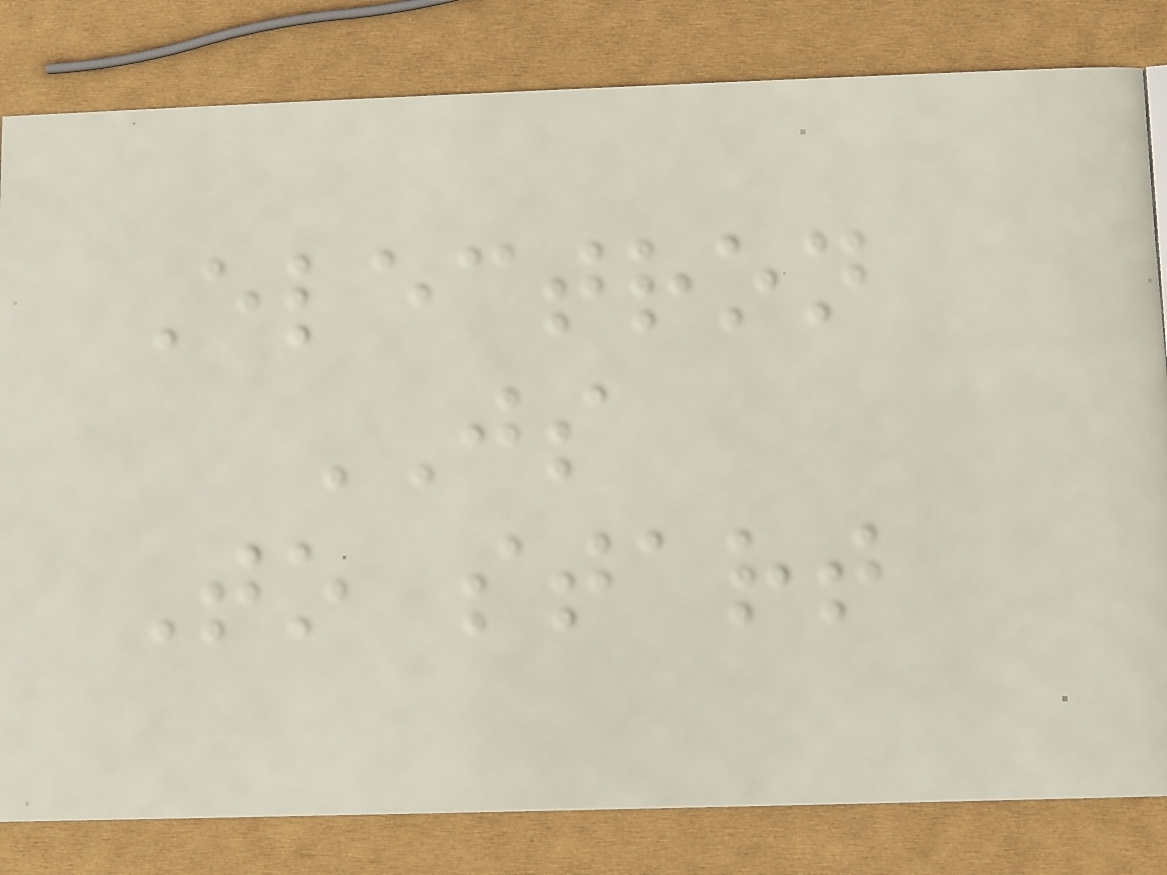Electron
JS
To start
